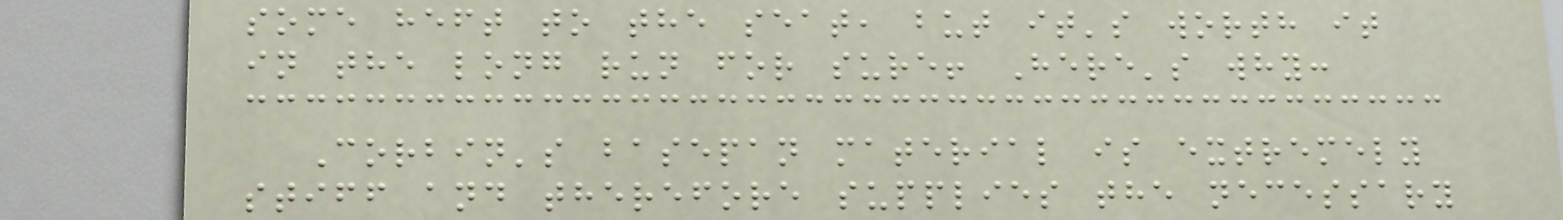some heft to the seat, but it's worth it
in the long run for sure! Here's why:
Corbin's basepan material is extremely
stiff and therefore supplies the necessary
